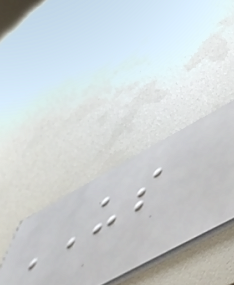US
